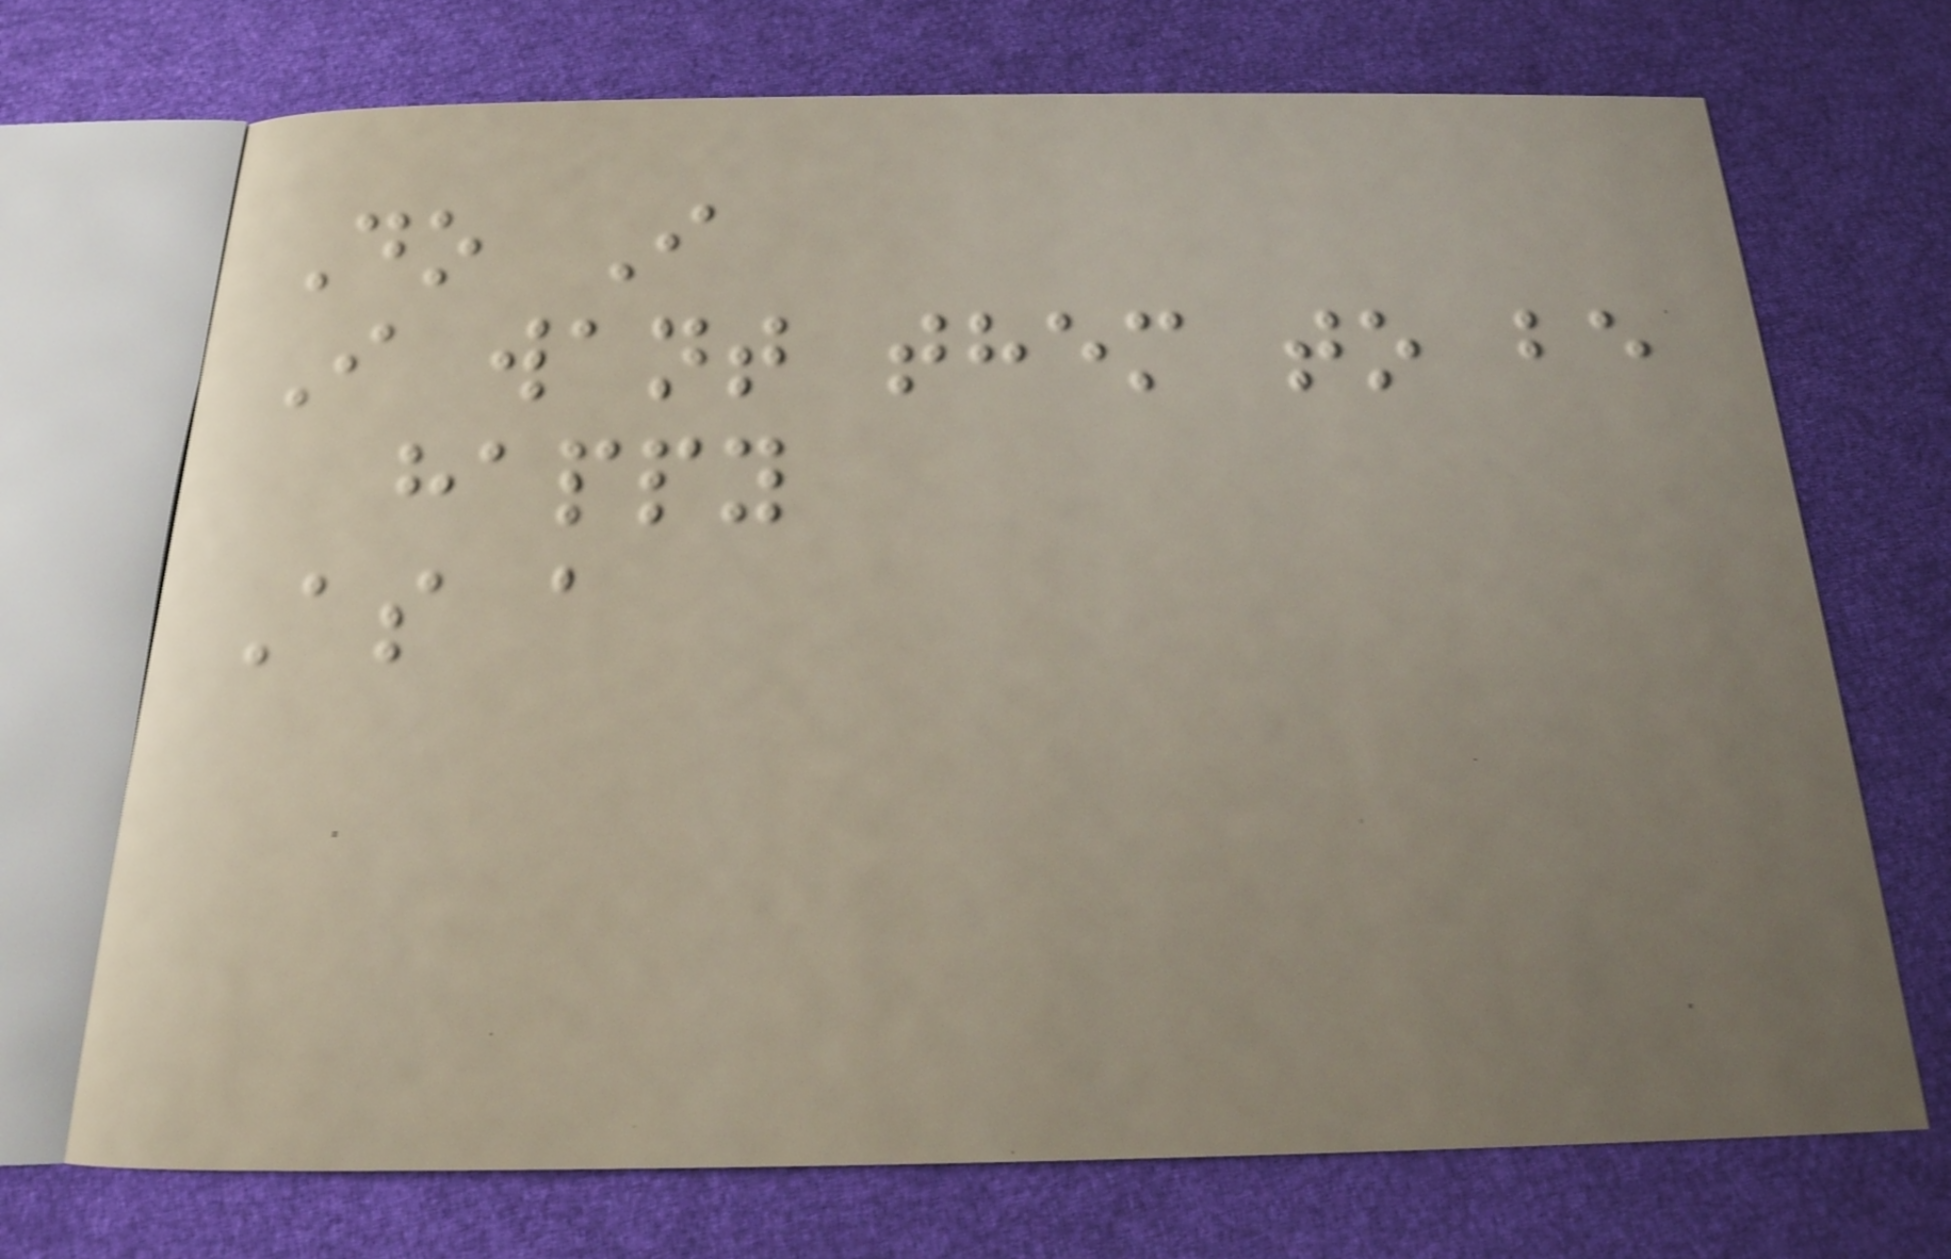Do I
I want them to be
happy
As a
